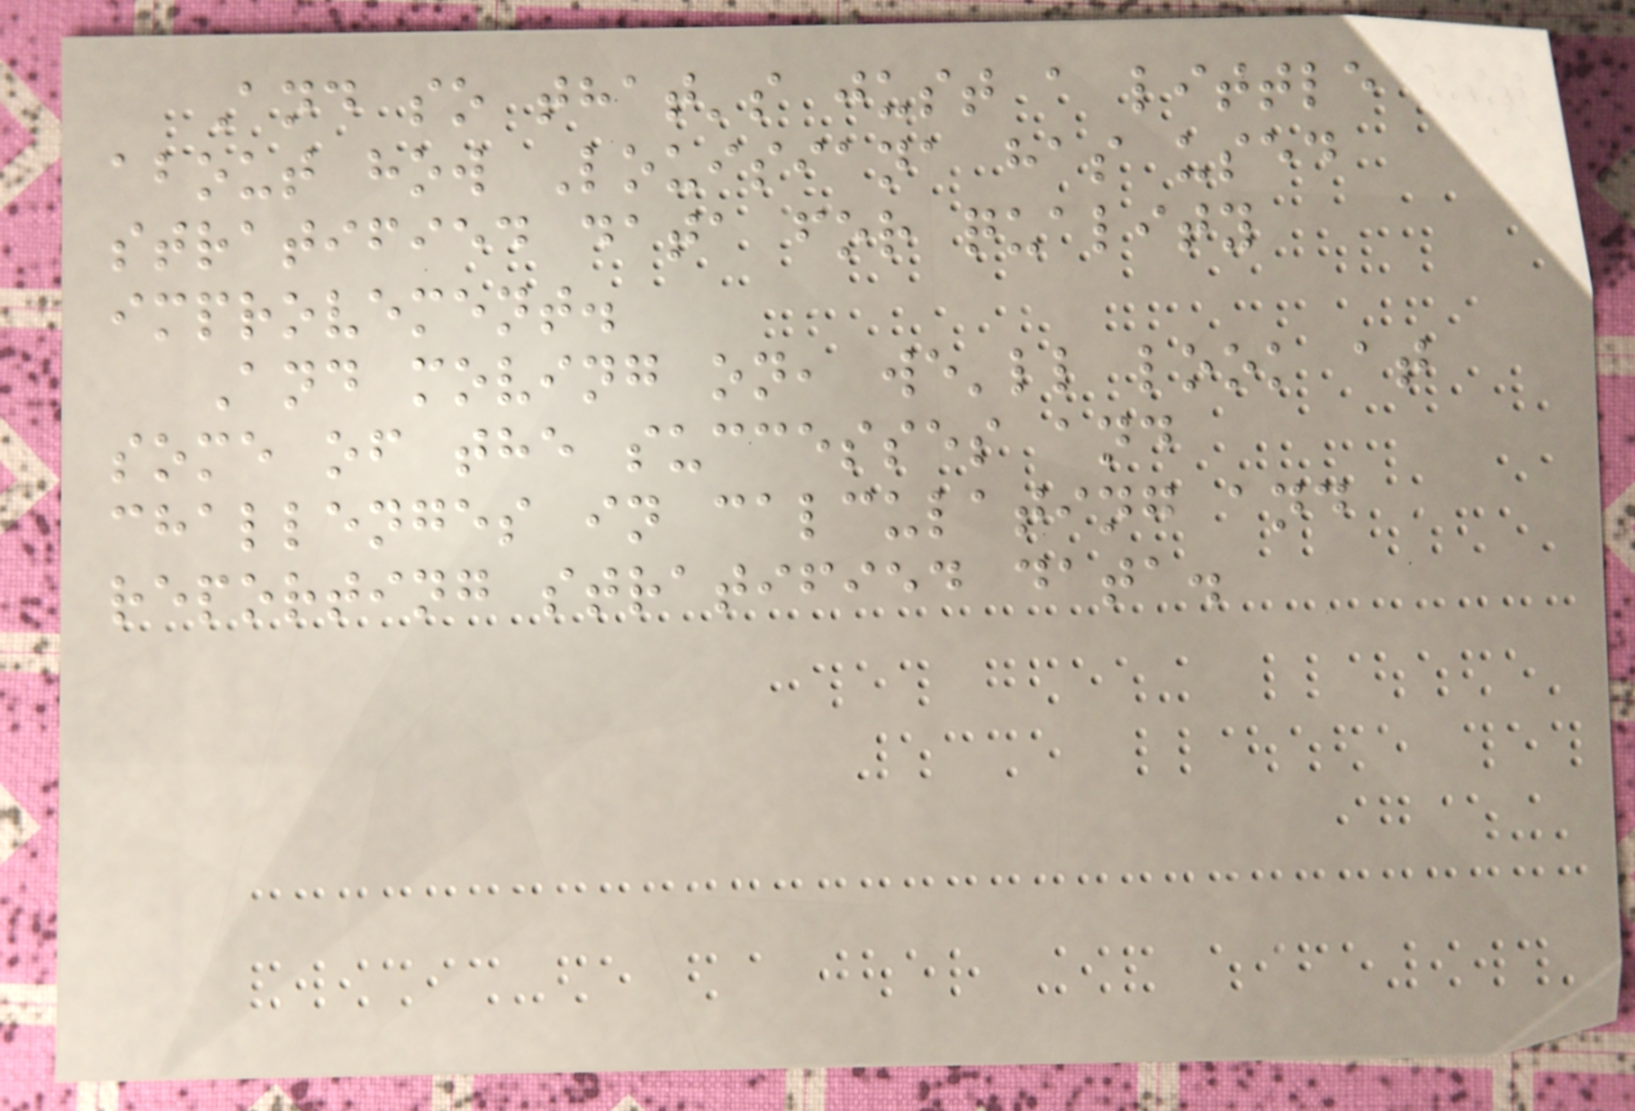And so that's just a little bit
about how Louisiana has used
stratified data for quality
improvement.
And moving on, we'll look at
some of the successes and
challenges in calculating and
reporting stratified data.
